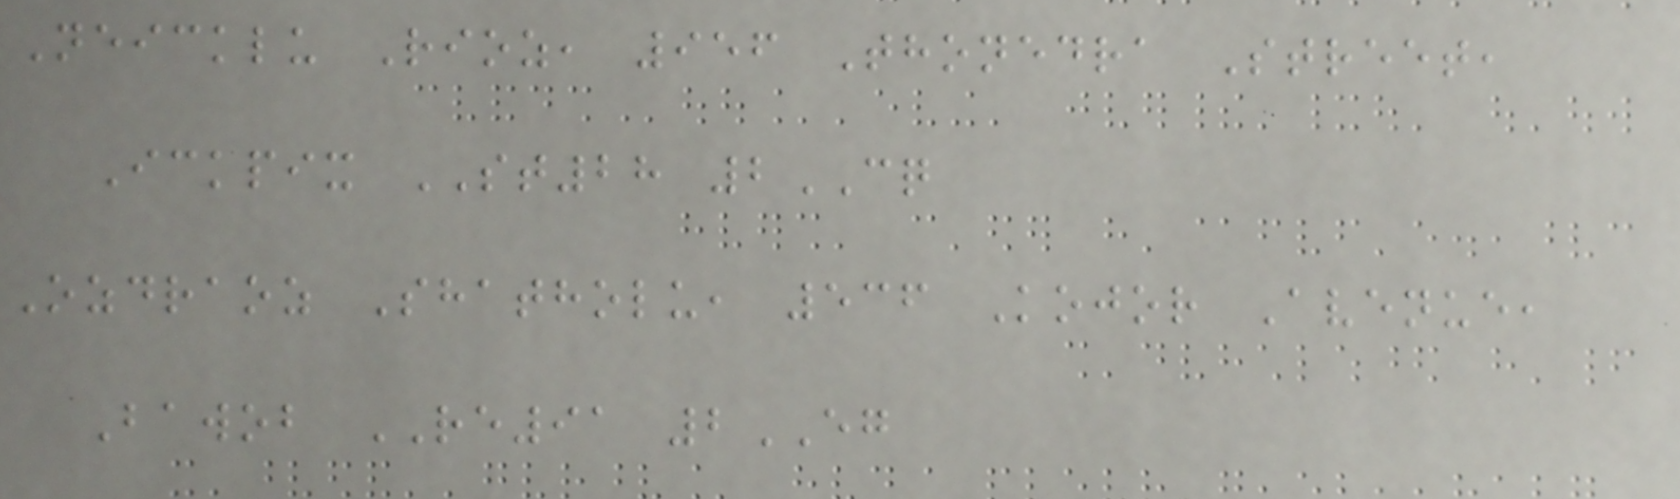Neicklu Rioz, 956 Thonedra Street,
Ickpix ST28 2CQ
Ozdraoz Shatholu, 536 Kojor Avenue,
Bawob RE91 2EG
